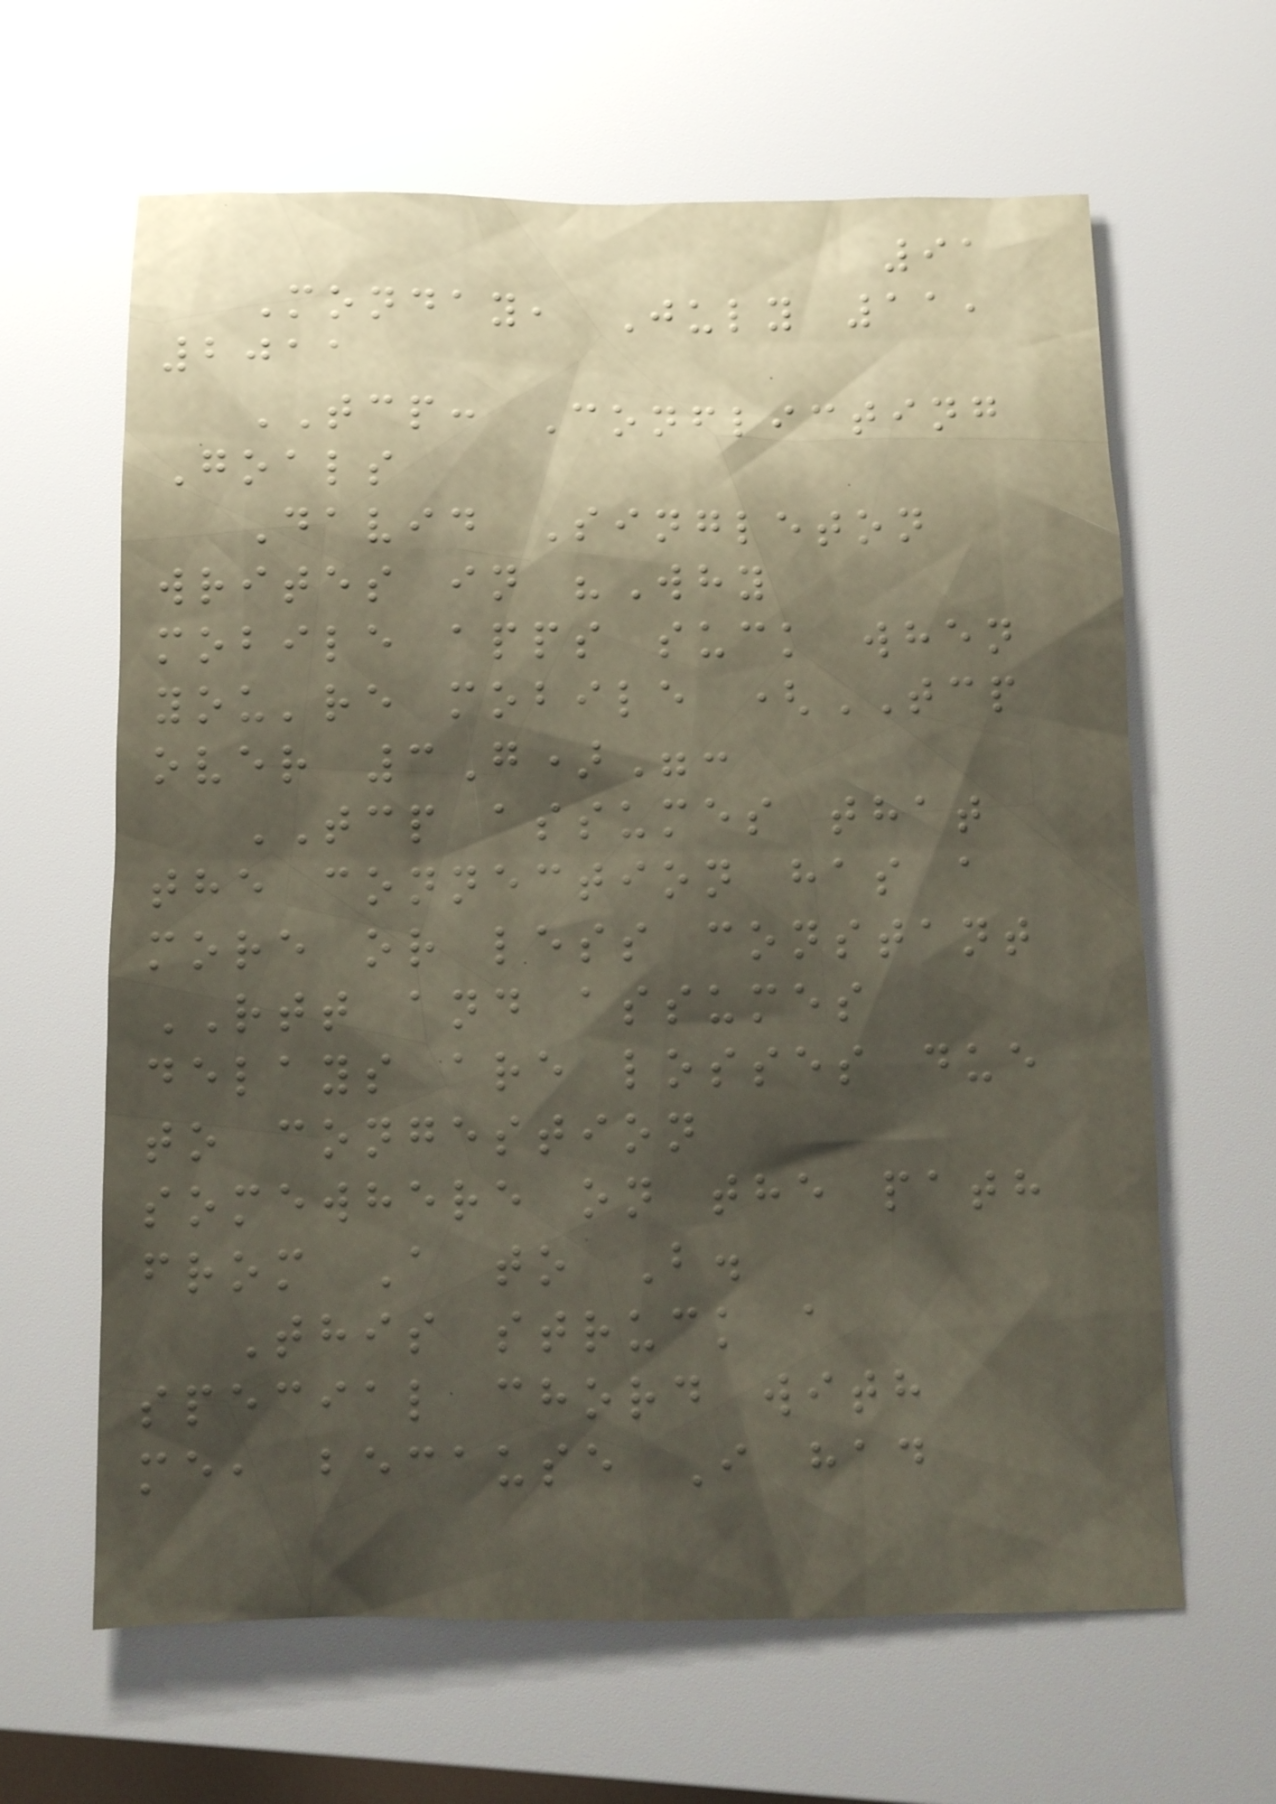91
Monday, July 11,
2011
TCP: Conflicting
Goals
David Singleton
writes in "Why
mobile apps suck when
you're mobile (TCP
over 3G)":
TCP assumes that
the connection has a
more or less constant
RTT and assumes
delays are losses due
to congestion
somewhere on the path
from A to B.
This struck a
special chord with
me, because I had
